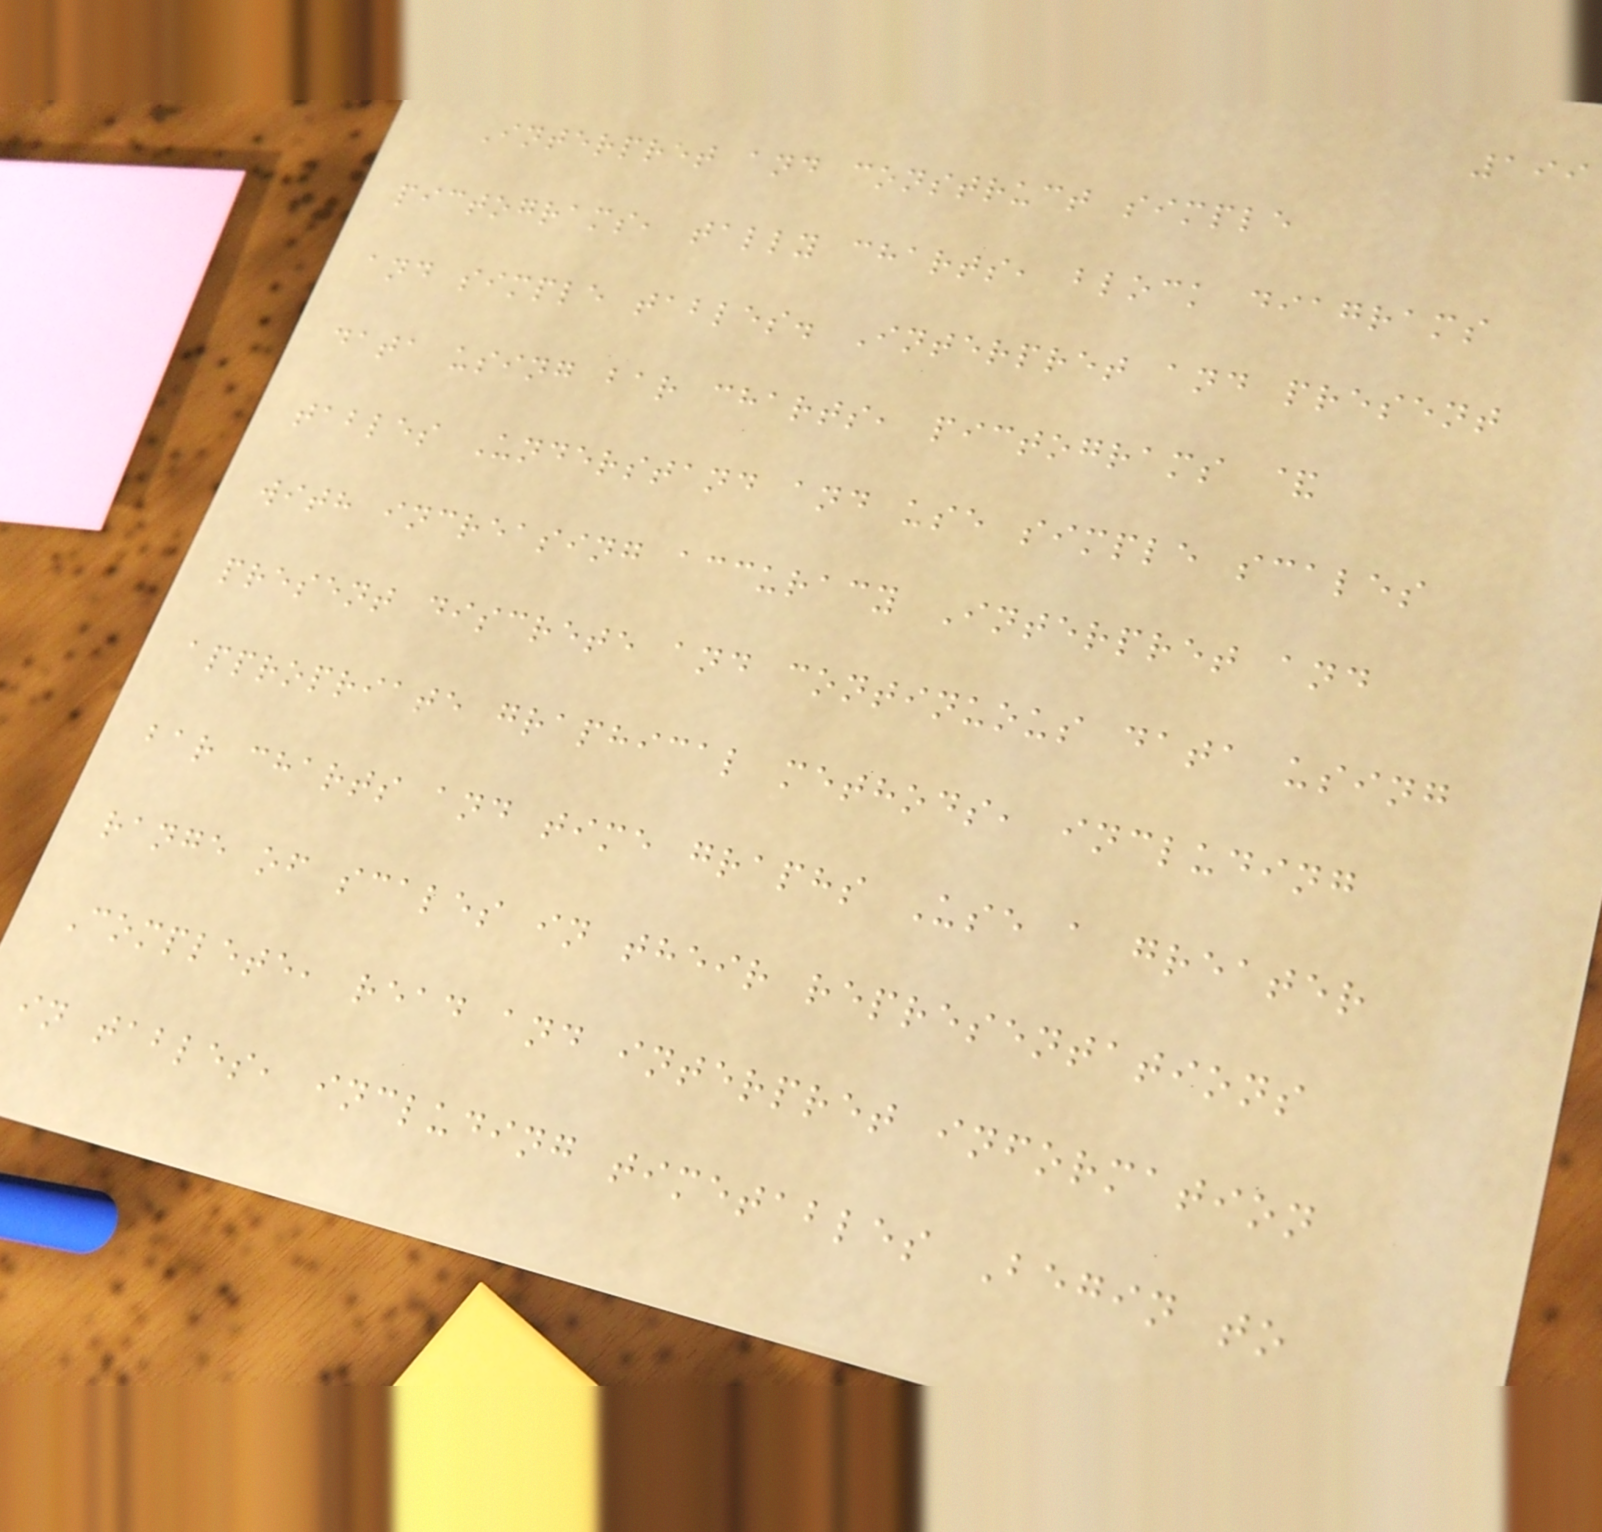199
Interpret and construct simple
pictograms, tally charts, block diagrams
and simple tables. Interpret and present
data using bar charts, pictograms &
tables Understand and use simple scales
with increasing accuracy Interpret and
present discrete and continuous data using
appropriate graphical methods, including
bar charts and time graphs Use a greater
range of scales in their representations
Complete, read and interpret information
in tables, including timetables Begin to
